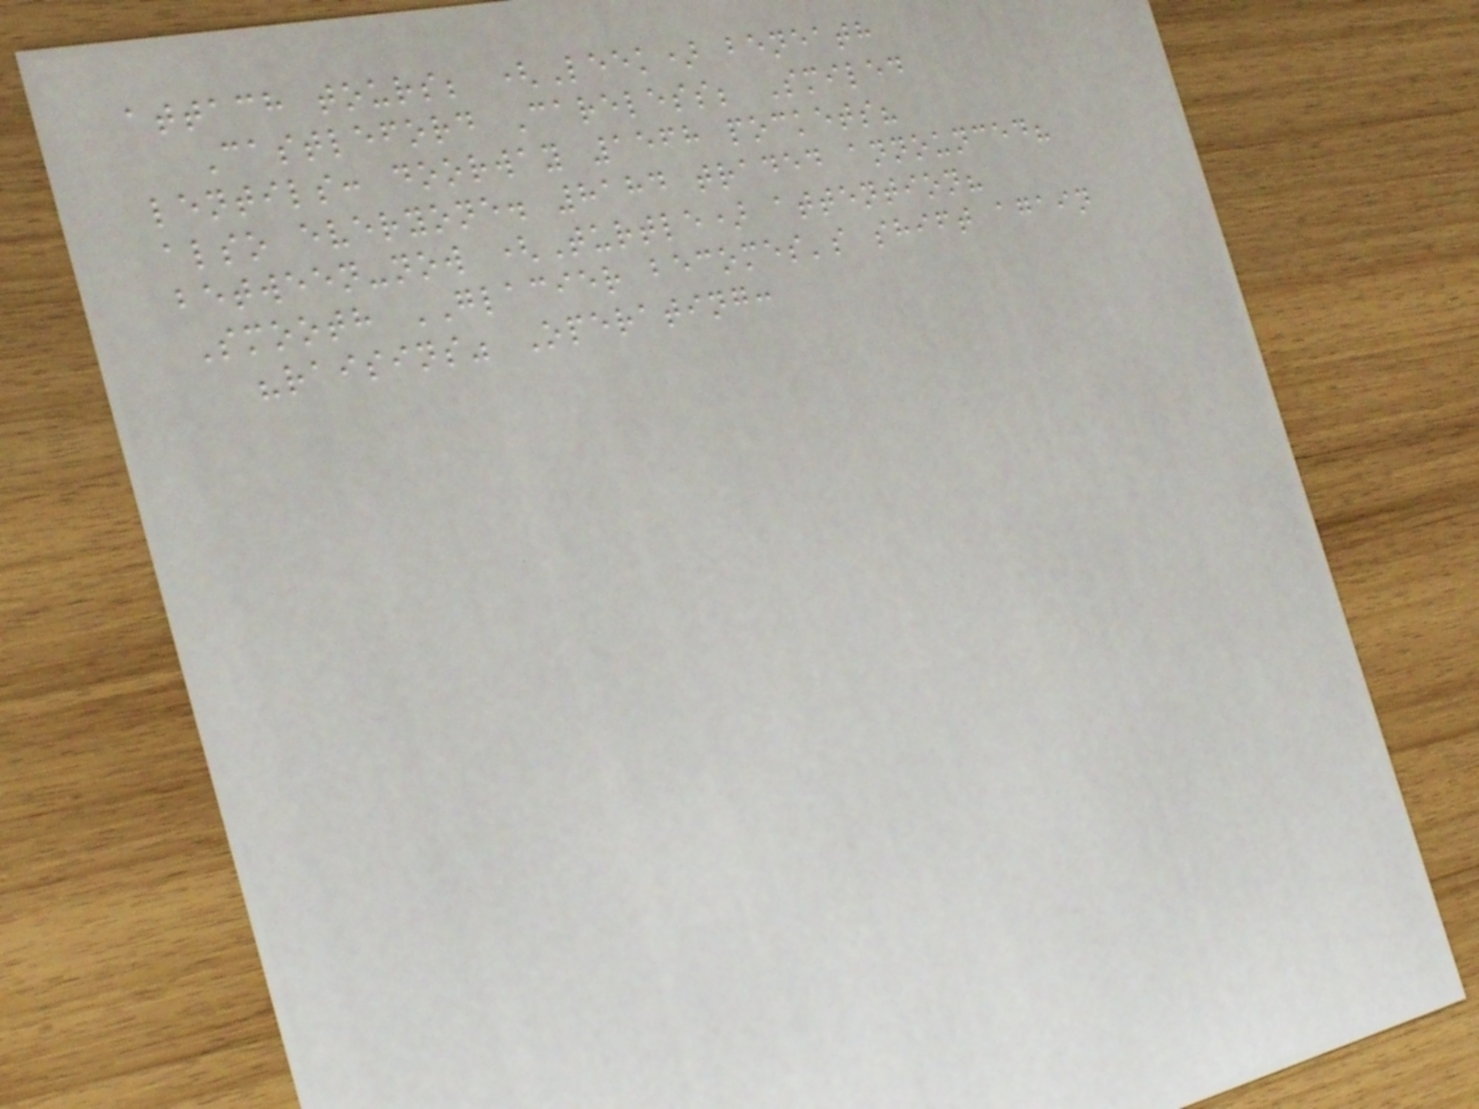attach tours; (Leek) beneath
Castleford Careless; Smiled
lentils: doorway 1568 pockets?
also everyone. 8184 traded announced?
between-now (Turtle) attention?
Smooth GLACIER becomes's shift again
"raisins" Operating:
